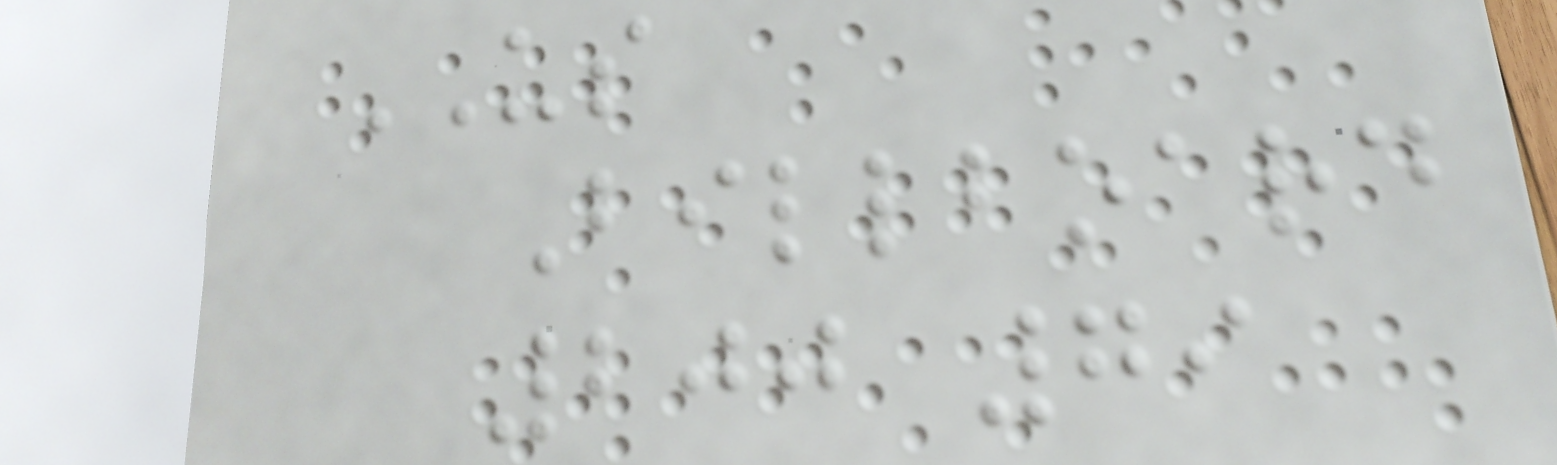US
Billboard
200 79
